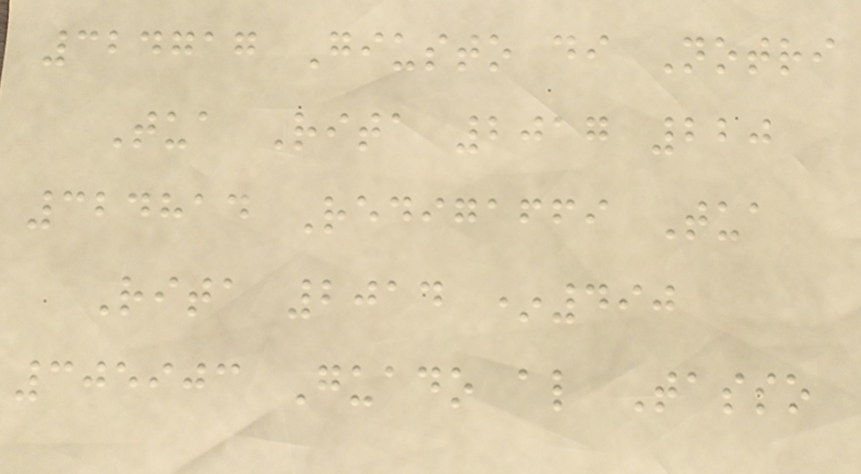324717 Giusto di Notri
Tua Rita 2017 220
324814 Redigaffi Tua
Rita 2014 *490
305903 Guado al Tasso
